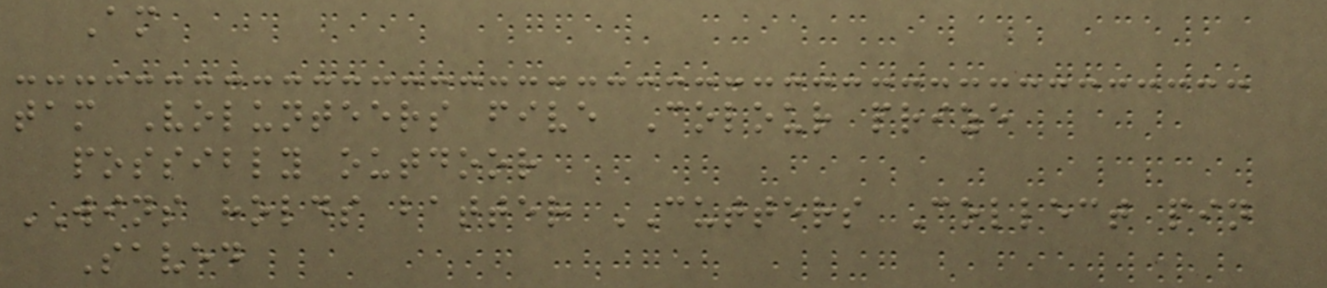Am
tam Volunteers five Colour prize
possibly outdoor
WINS holds batter CUTTERS Collect pin
Saved
